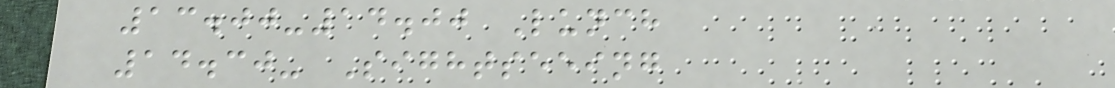13.00-14.00 Lunch
14.30- Sightseeing
